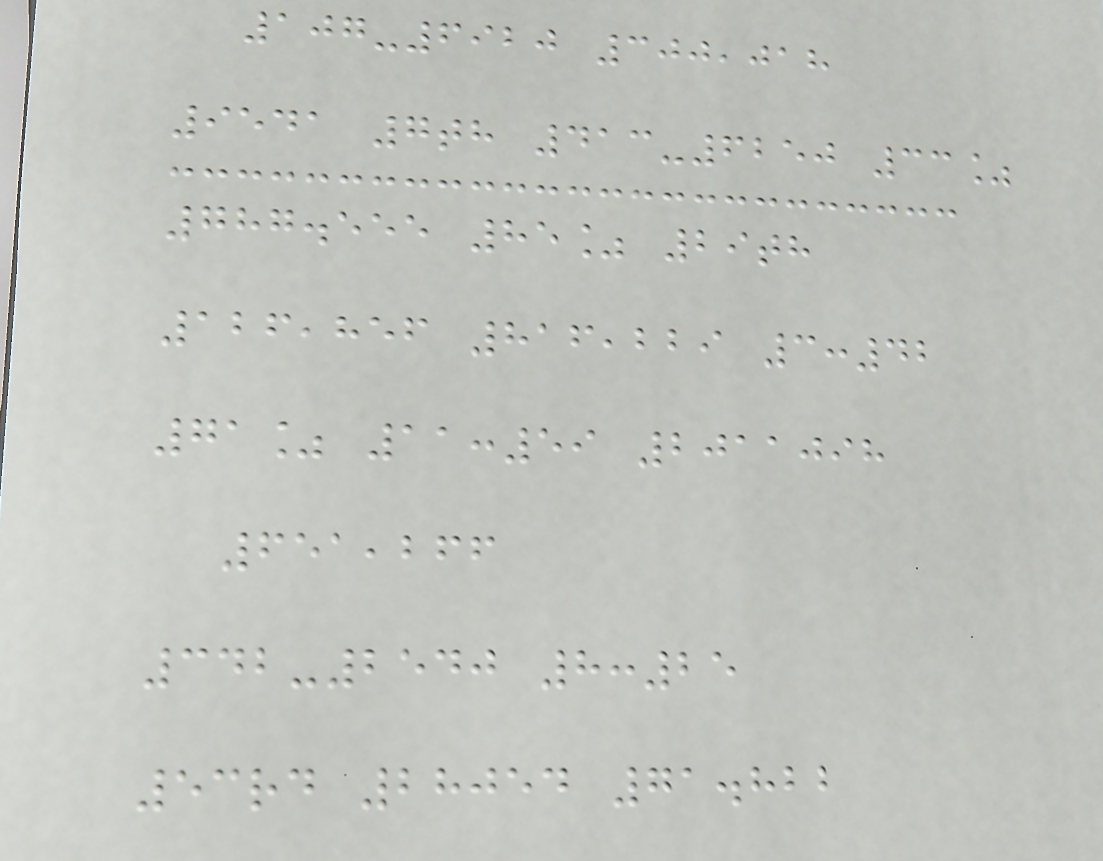107-6920 300,018
9541 7th 413-6250 33%
787.555 85% 29th
126,856 816,229 3:42
71% 11:59 2011098
651,266
342-2540 8:25
53rd 28054 71.822
